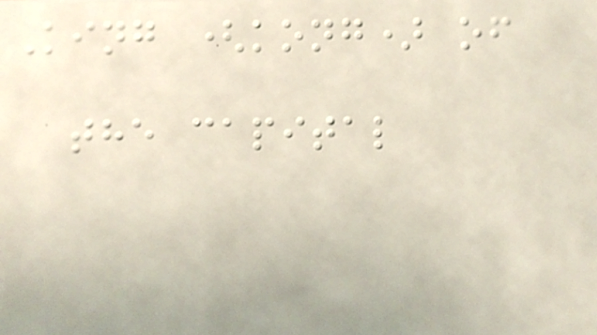King (kong) of
the capital
